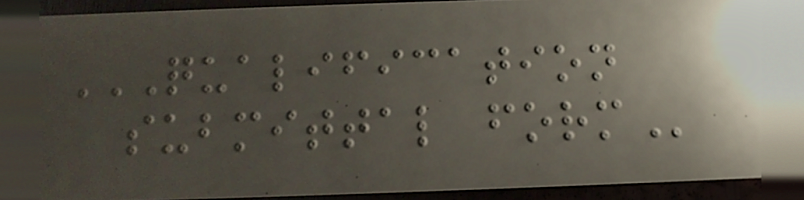QUALIFICATION
SUBMITTAL FORM
